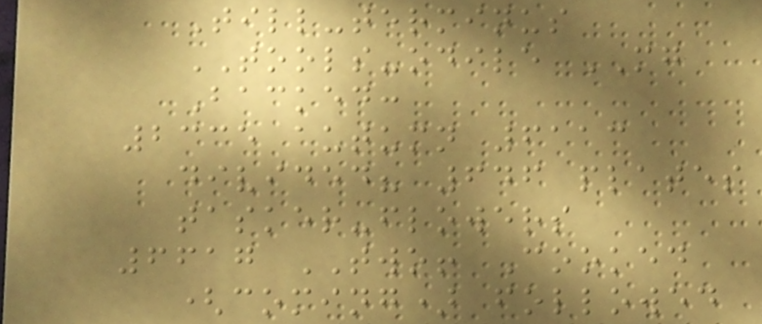Till-terminus
TOOLS-odile MG
Backed:
2335 autumn 6113
divided? 646 plates
tasker-flowers
6617 TWO! Cooked
(coming) followed
